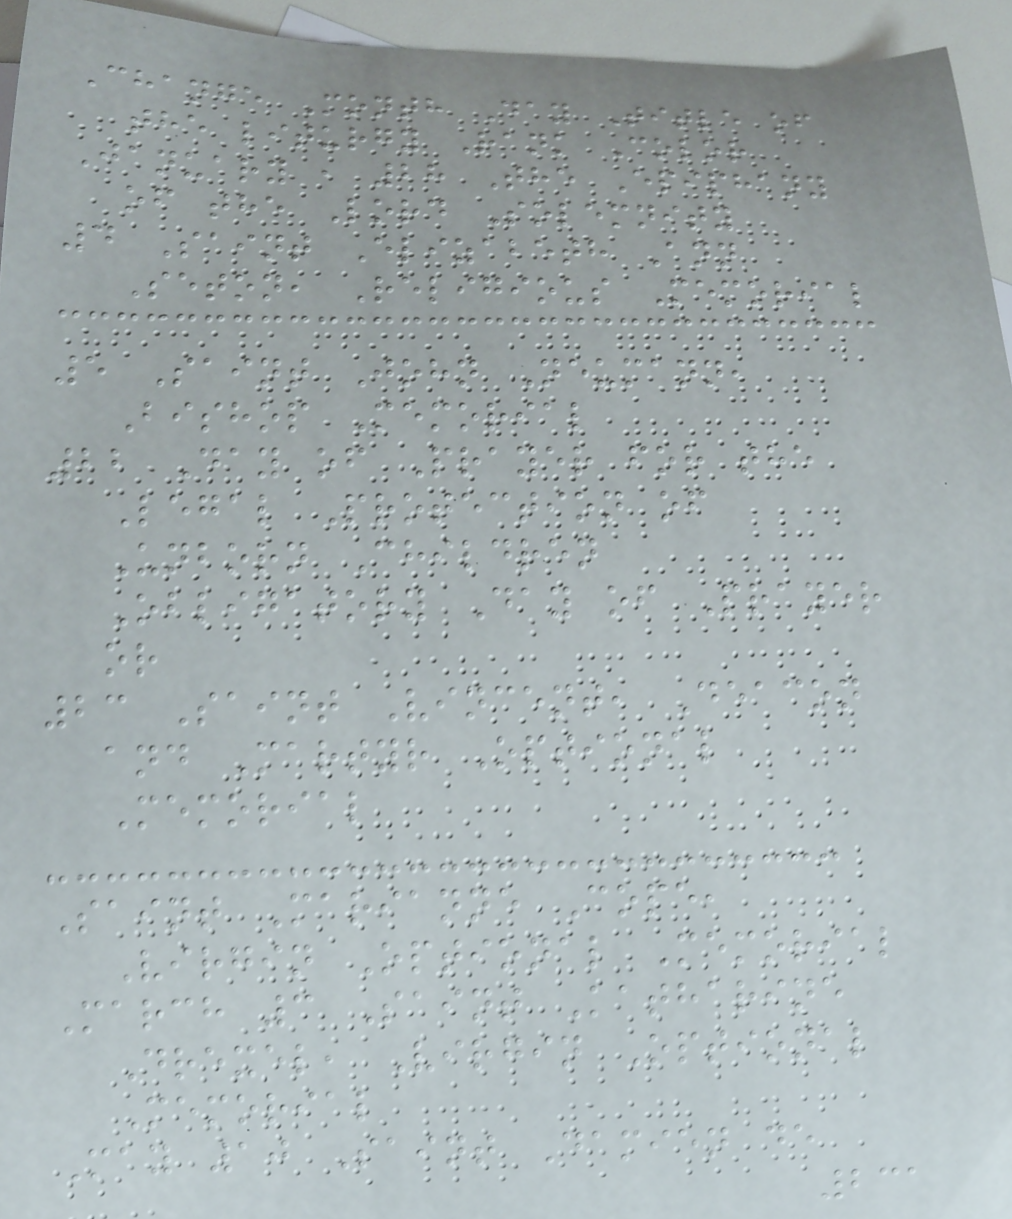Change Month Day Title of
the liturgy Rank Color
January , 28 The Epiphany
of the Lord Solemnity
4 Saint Elizabeth Ann
Seton, Religious Memorial
5 Saint John Neumann,
Bishop Memorial
22 Day of Prayer for the
Legal Protection of
Unborn Children
Obligatory Day of Prayer
or
23 Saint Vincent, Deacon
and Martyr Optional
Memorial
Saint Marianne Cope,
Virgin Optional Memorial
March 3 Saint Katharine
Drexel, Virgin Optional
Memorial
May 10 Saint Damien de
231
